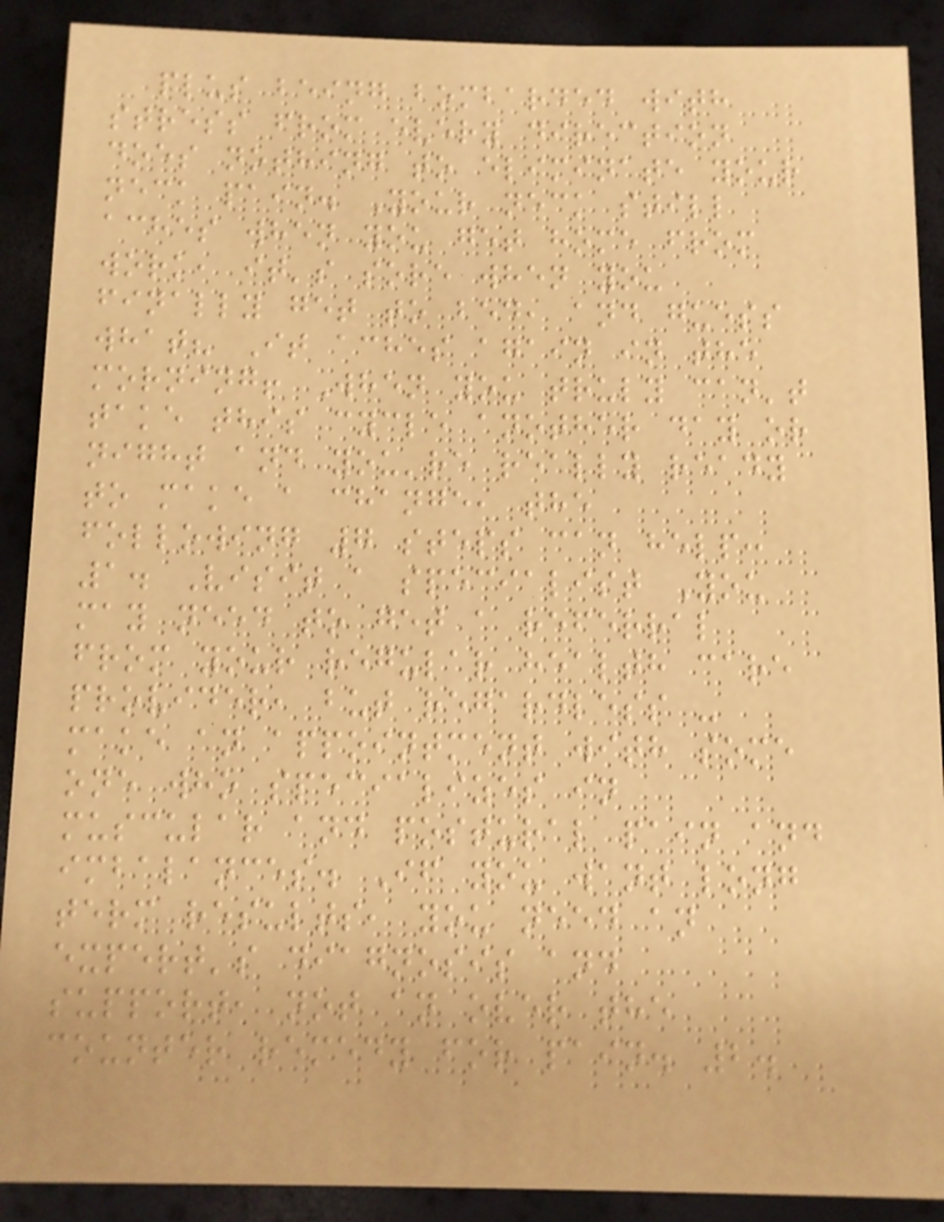plus being bombarded with
stress from every direction
does nothing to eliminate your
neck pain. Your neck still
aches when you get home from
work, it's sore when you
finally get to bed, and guess
what? It aches again in the
morning! When you truly can't
take this cycle another day or
night and you're really ready
to make a change, the
following 7 steps can help:
1. Visit a specialist You
may need to get a referral
from your regular health care
provider, but regardless -
make an appointment with some
one who specializes in
muscular and postural pain and
imbalances. If you want long
term results, you need an
expert's diagnosis and
support, not an over the
counter remedy for pain. 2.
